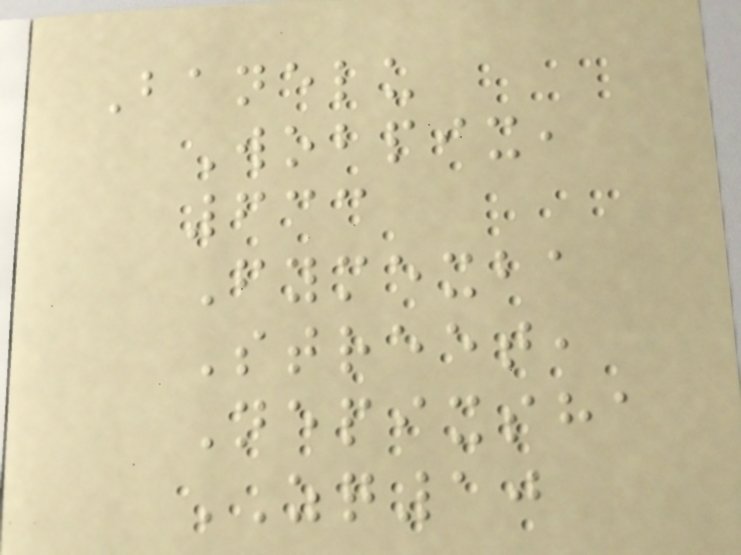Banelu
Wobpix,
633
Fymexba
Street,
Nepixsha
ZQ10
